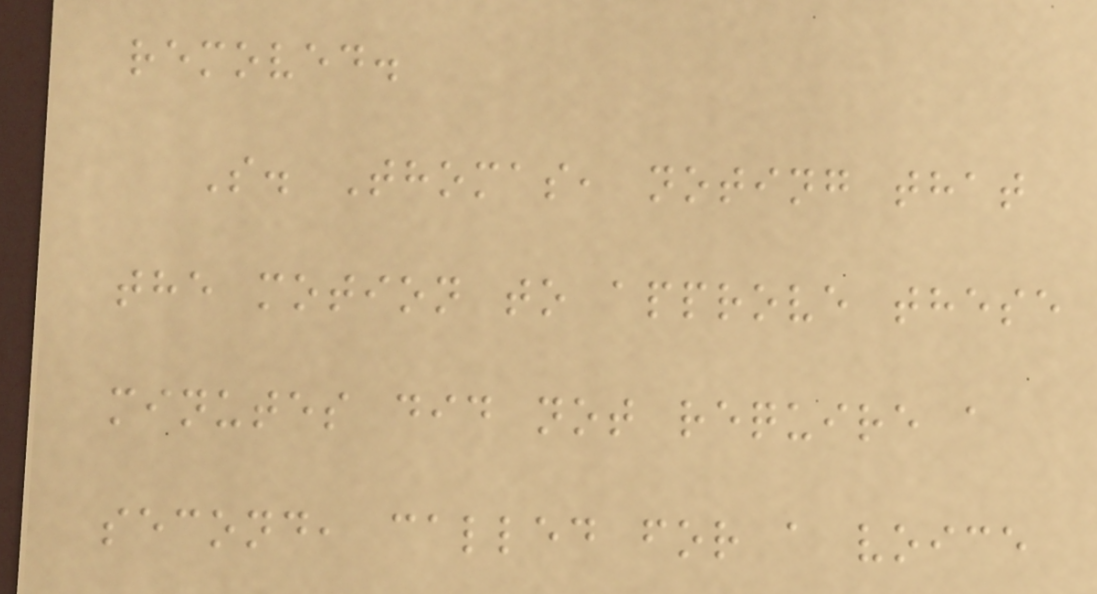removed.
S. Thomas, noting that
the motion to approve these
minutes did not require a
second, called for a voice
